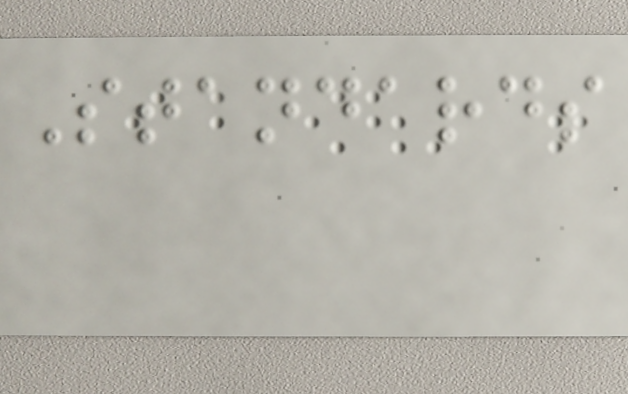Standards
